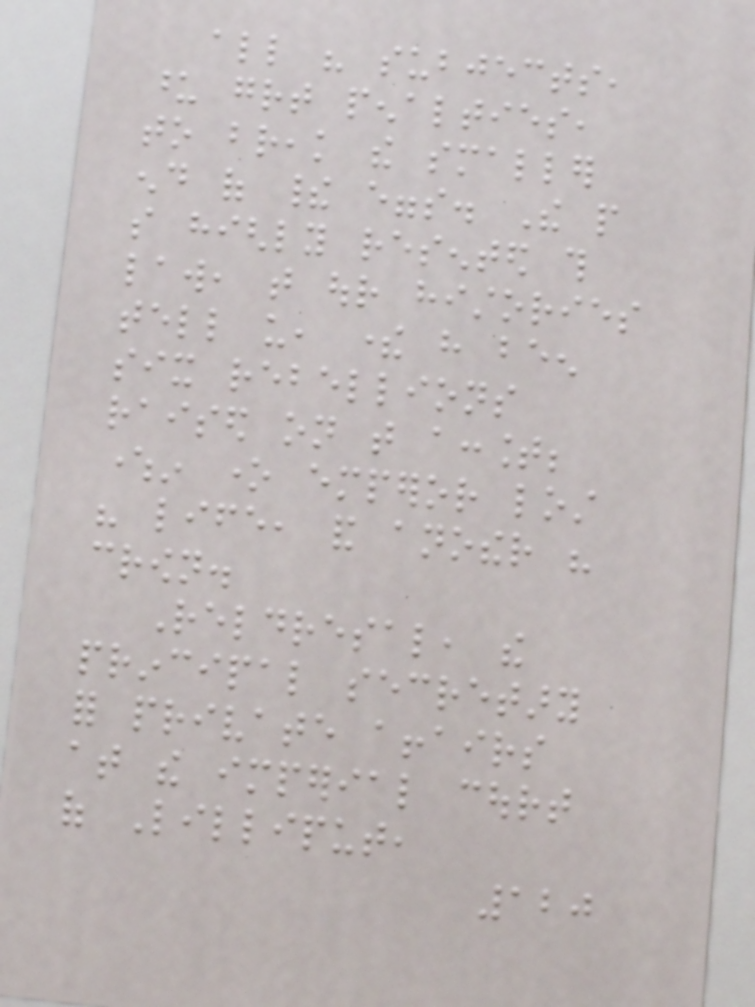all his subjects,
upon great penalties,
to break the smaller
end of their eggs. The people
so highly resented this
law, that our histories
tell us, there have been
six rebellions
raised on that account;
wherein one emperor lost
his life, and another his
crown.
Reldresal, the
principal secretary
for private affairs
at the imperial court
of Lilliput,
120
